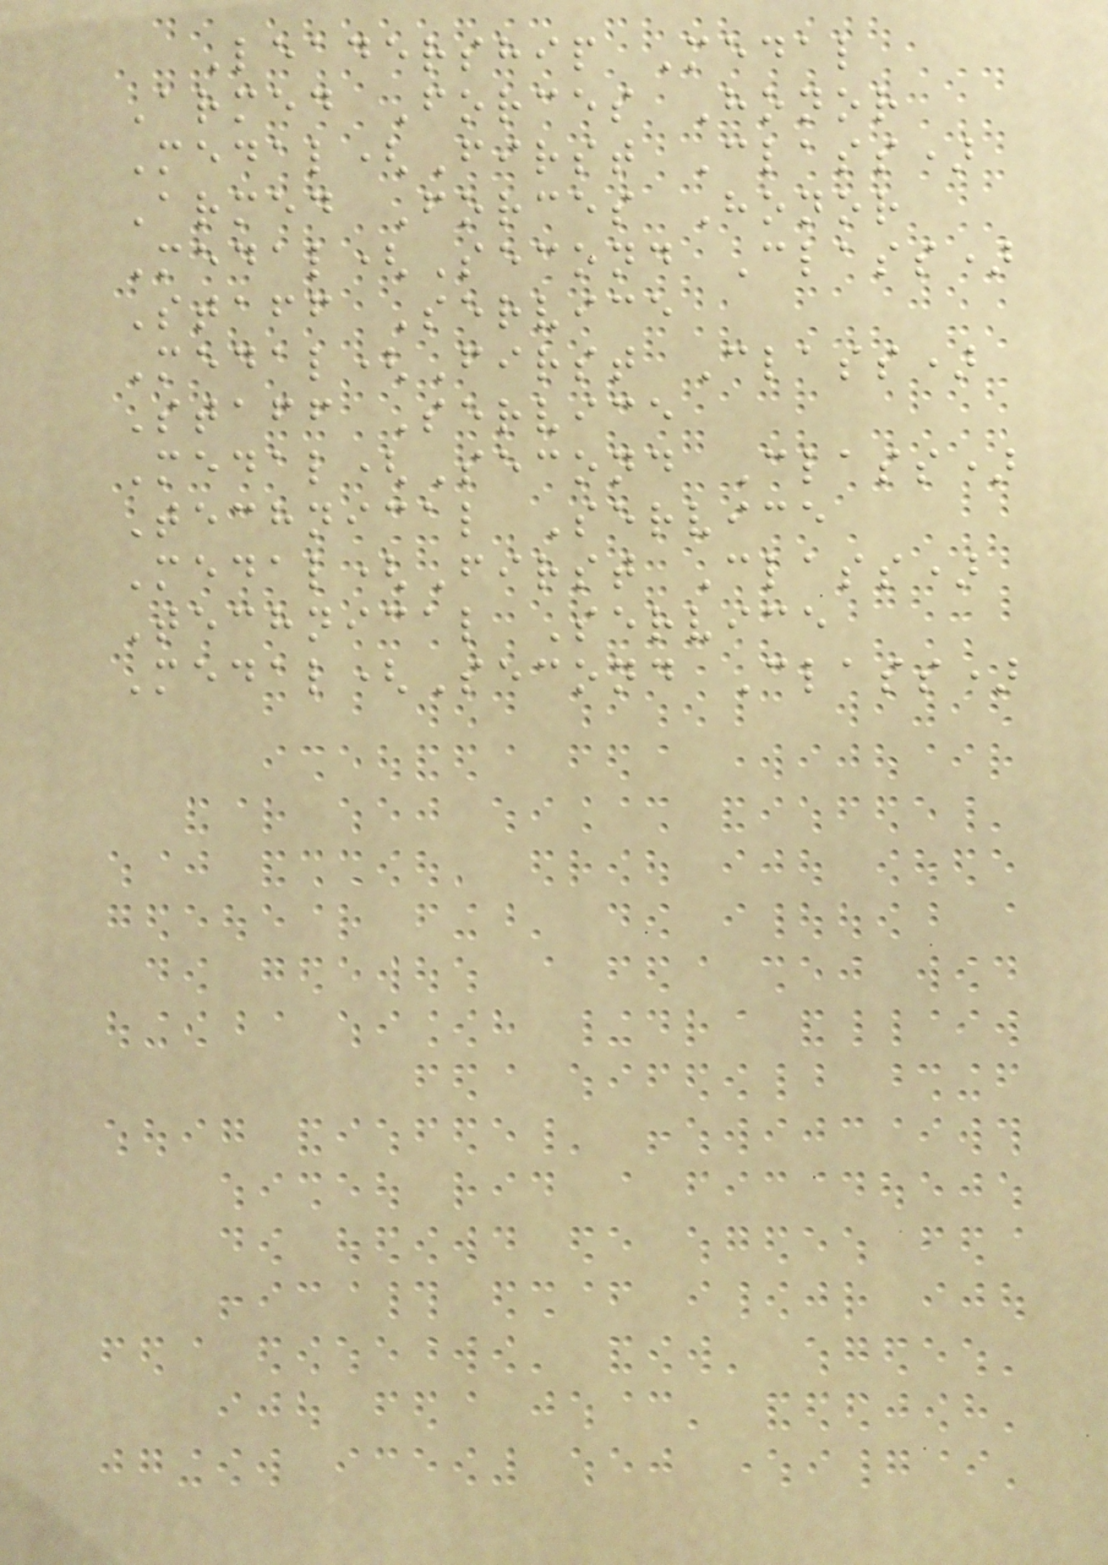Leadership Medal
Armed Forces Honor
Medal(First Class)
Armed Forces Honor
Medal(Second Class)
Staff Service
Medal(First Class)
Staff Service
Medal(Second Class)
Technical Service
Medal(First Class)
Technical Service
Medal(Second Class)
